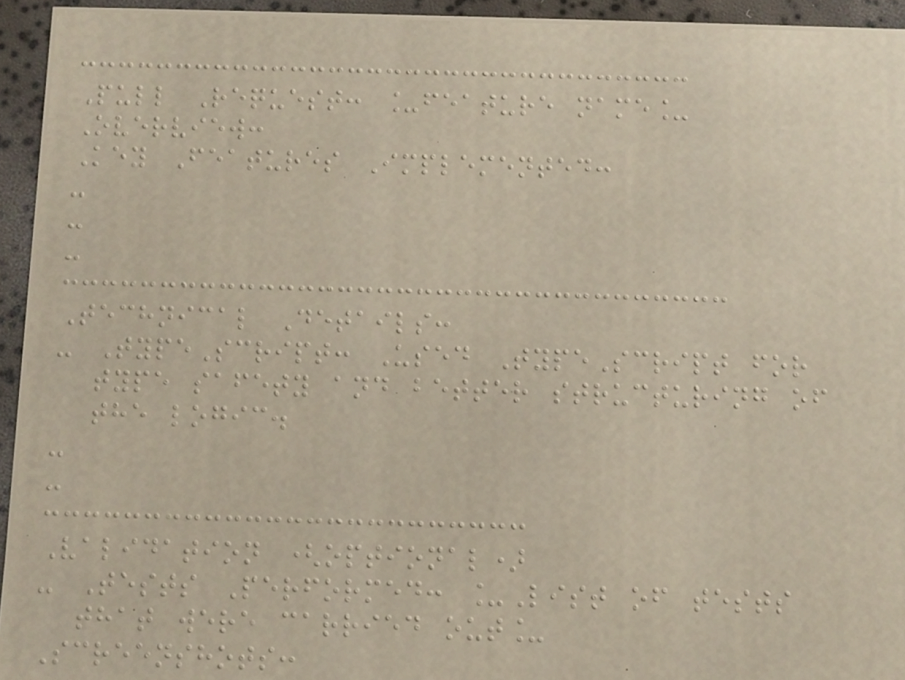Pull Request: _feature name_
Overview:
Key Features Implemented:
-
-
-
Technical Details:
- TypeScript: Used TypeScript for
type safety and better structuring of
the logic.
-
-
Validation (optional)
- Tests Performed: _List of tests
that were carried out_
Screenshots:
